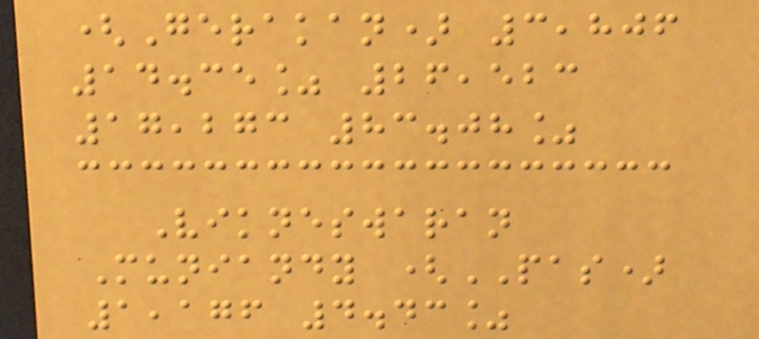(Gerakan) 3,806
14.35% 26,523
17,273 83.08%
Vikneswaran
Muniandy (PAS)
1,176 4.43%
